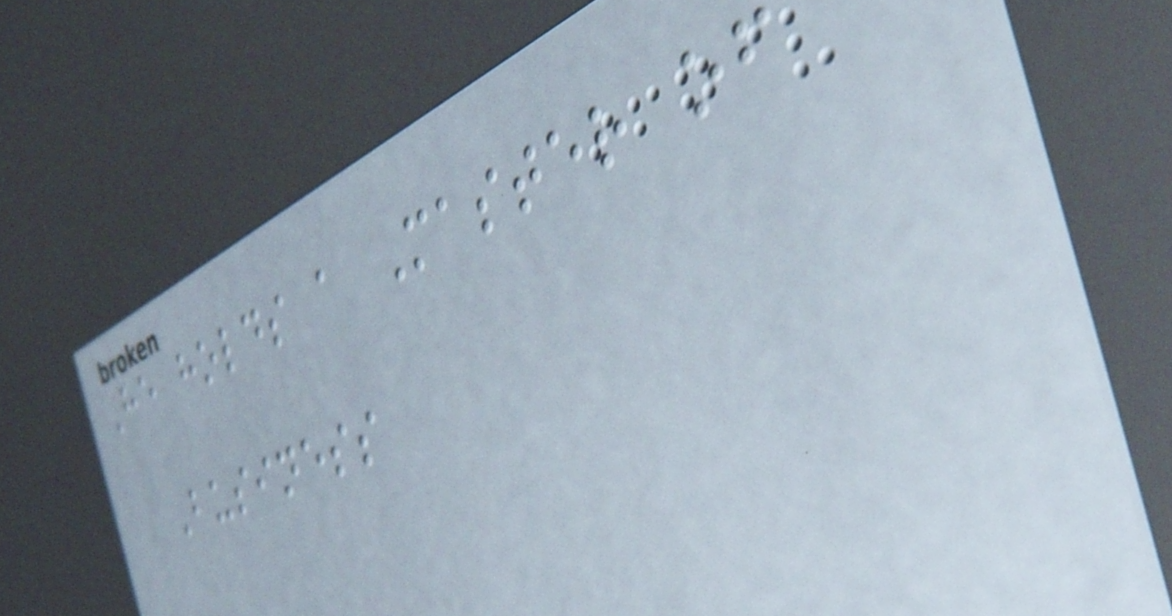He holds a Master of
Business
